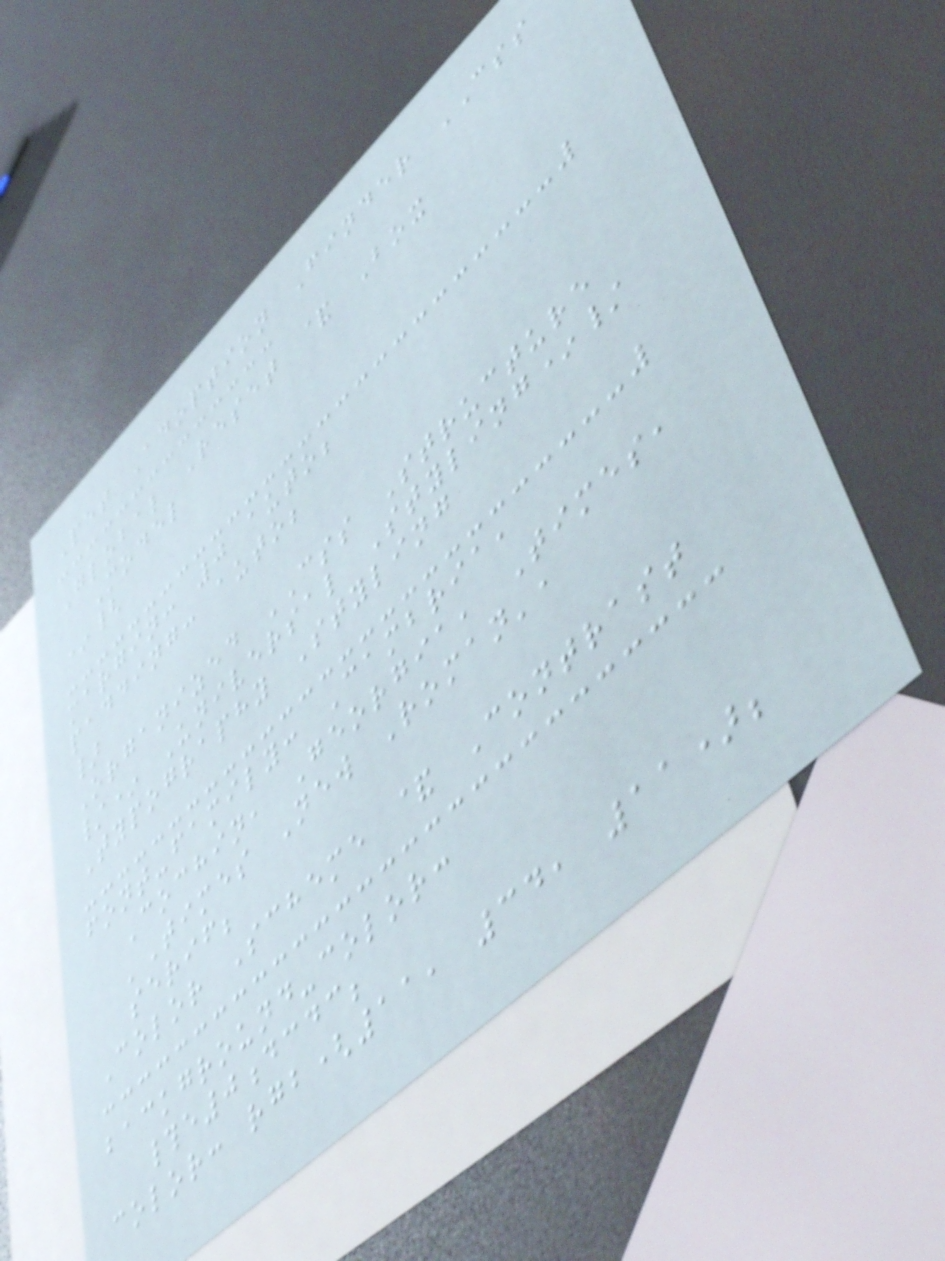Pet Adoption Finder CSS
Global Reset & Box
Model
*{
margin: 0 auto;
padding: auto;
}
Organized CSS Structure
/* Universal Styling*/
Typography Styling
font-family: Cambria,
Cochin, Georgia, Times,
'Times New Roman',
serif;
Color Scheme & Contrast
background-color:
#e0dcdc;
color: rgb(11, 34, 11);
